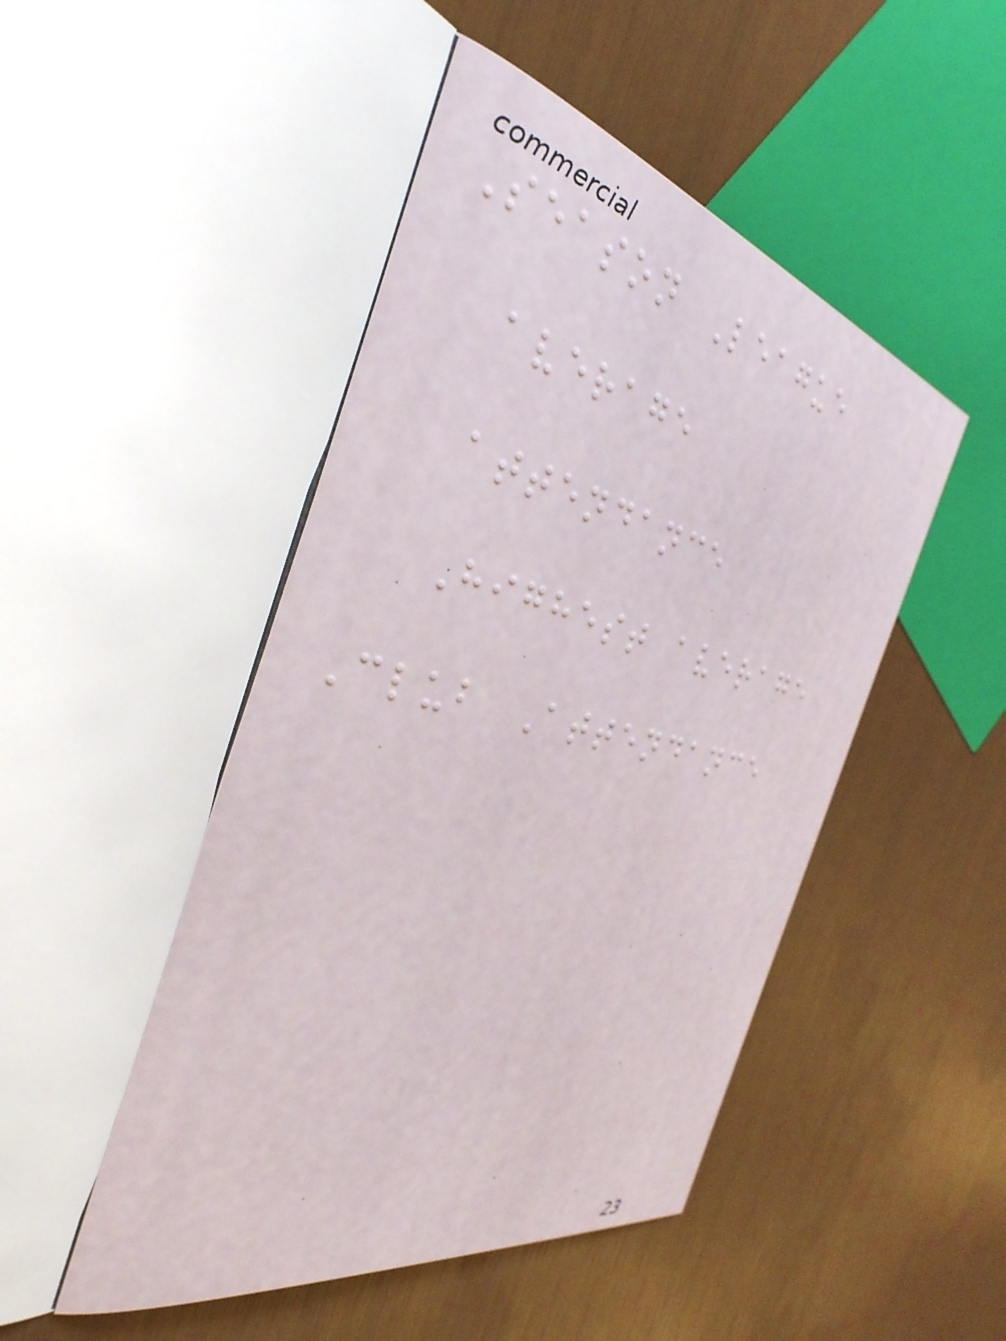Season League
average
attendance
Highest average
Club Attendance
